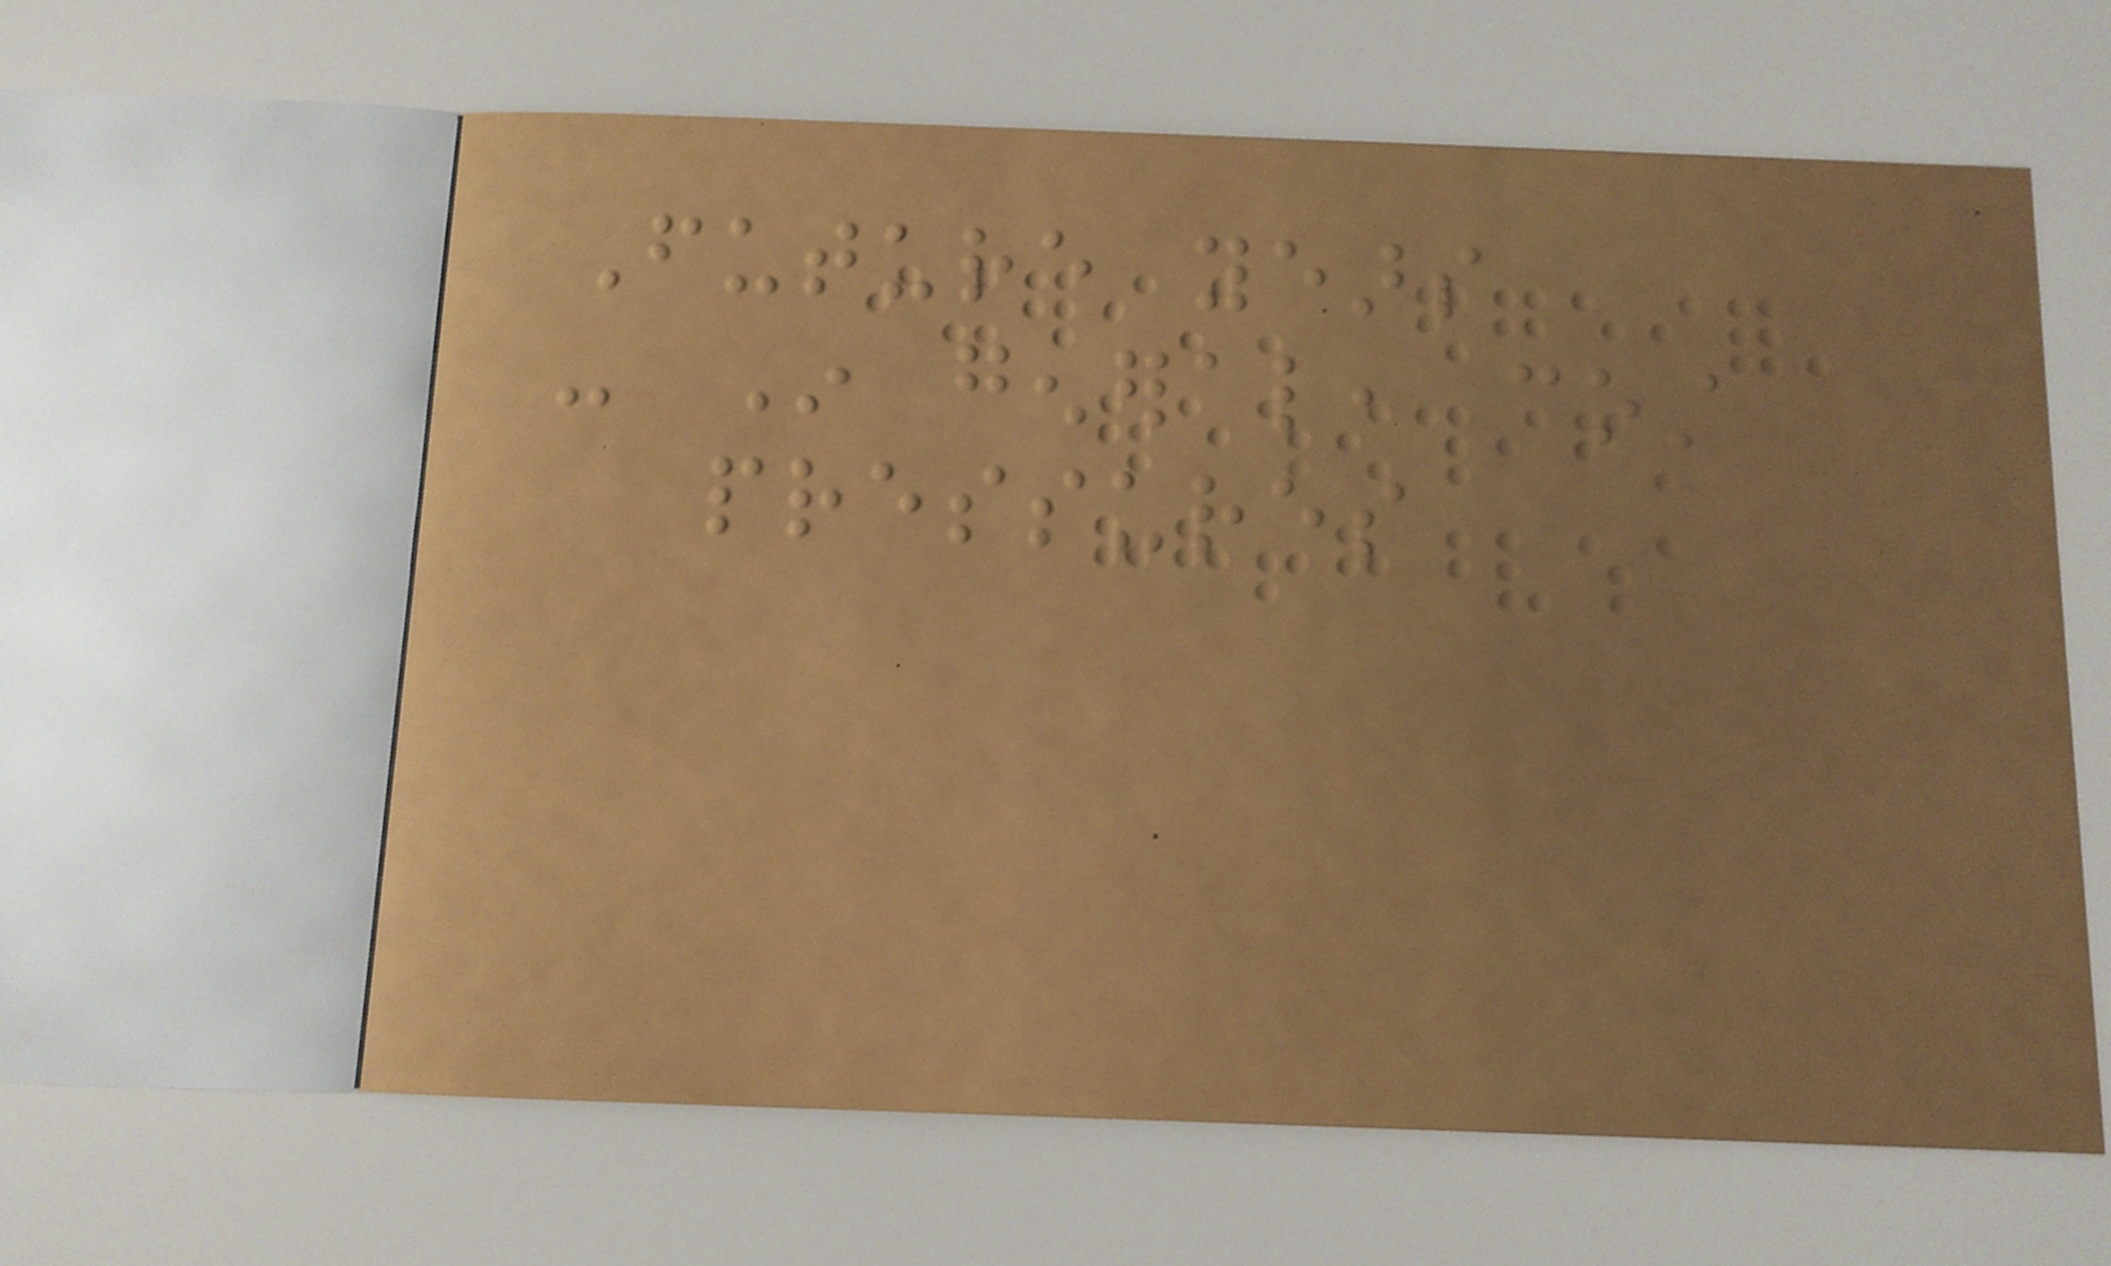Future years
- In general, cost
pressures
